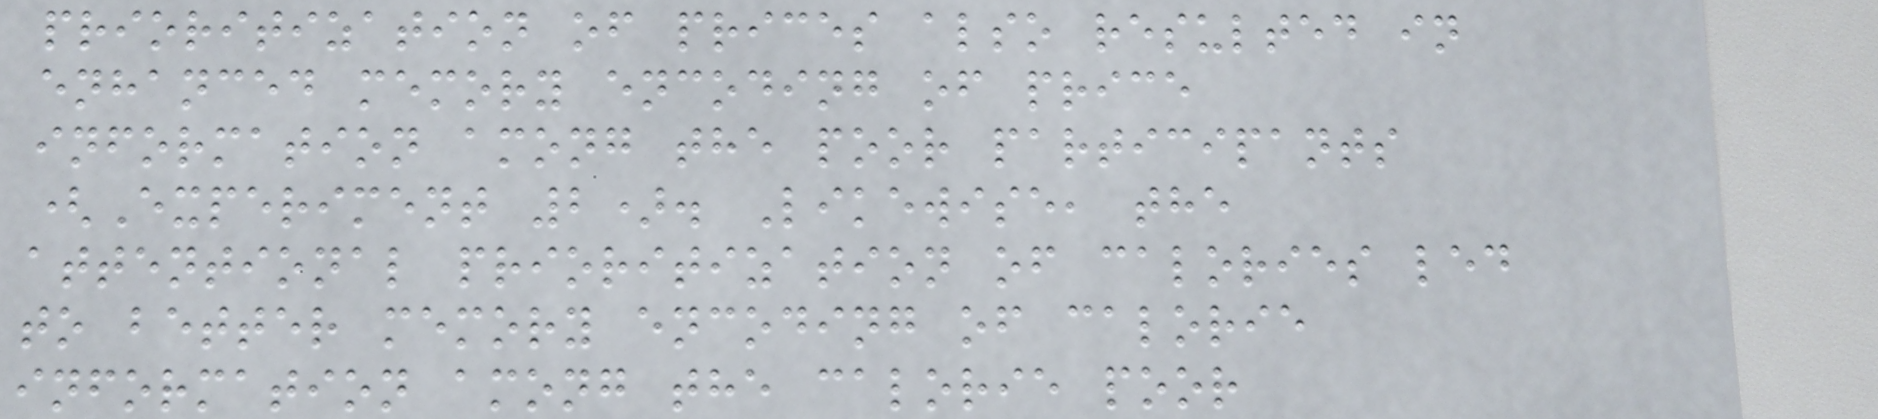prioritization of prices also resulted in
enhanced memory encoding of price
information among the poor participants
(Experiment 2). Likewise, the
attentional prioritization of calories led
to better memory encoding of calorie
information among the calorie poor
